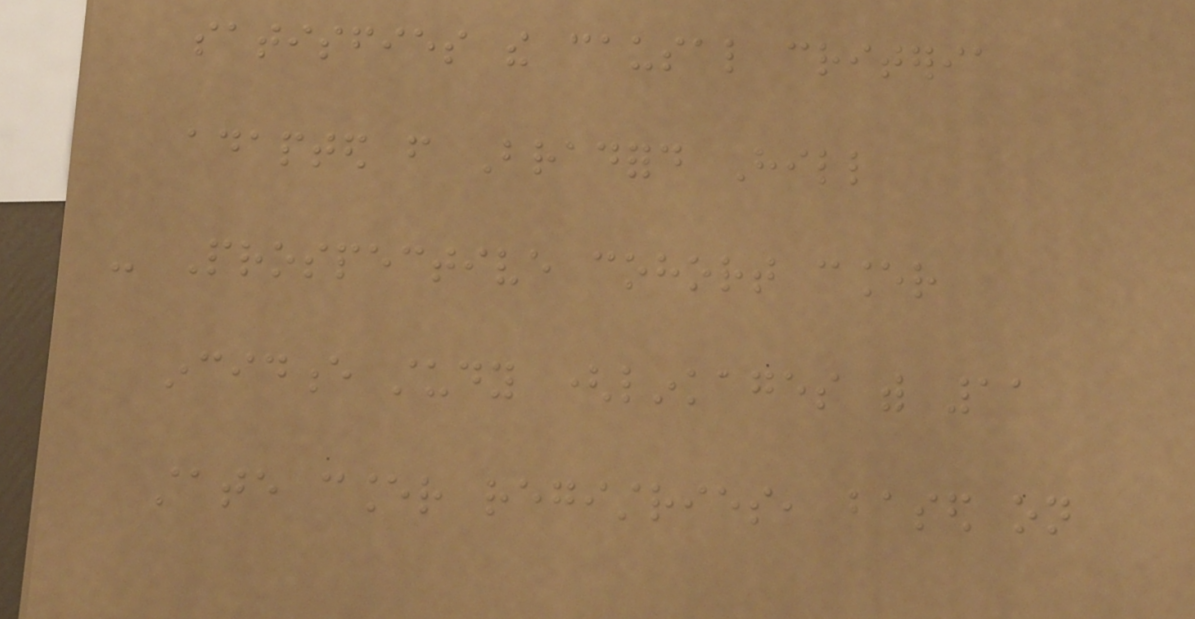satisfies the causal criteria
adapted from Bradford Hill
- Prospective cohort cancer
incidence study (linkages with 11
state cancer registries, based on
